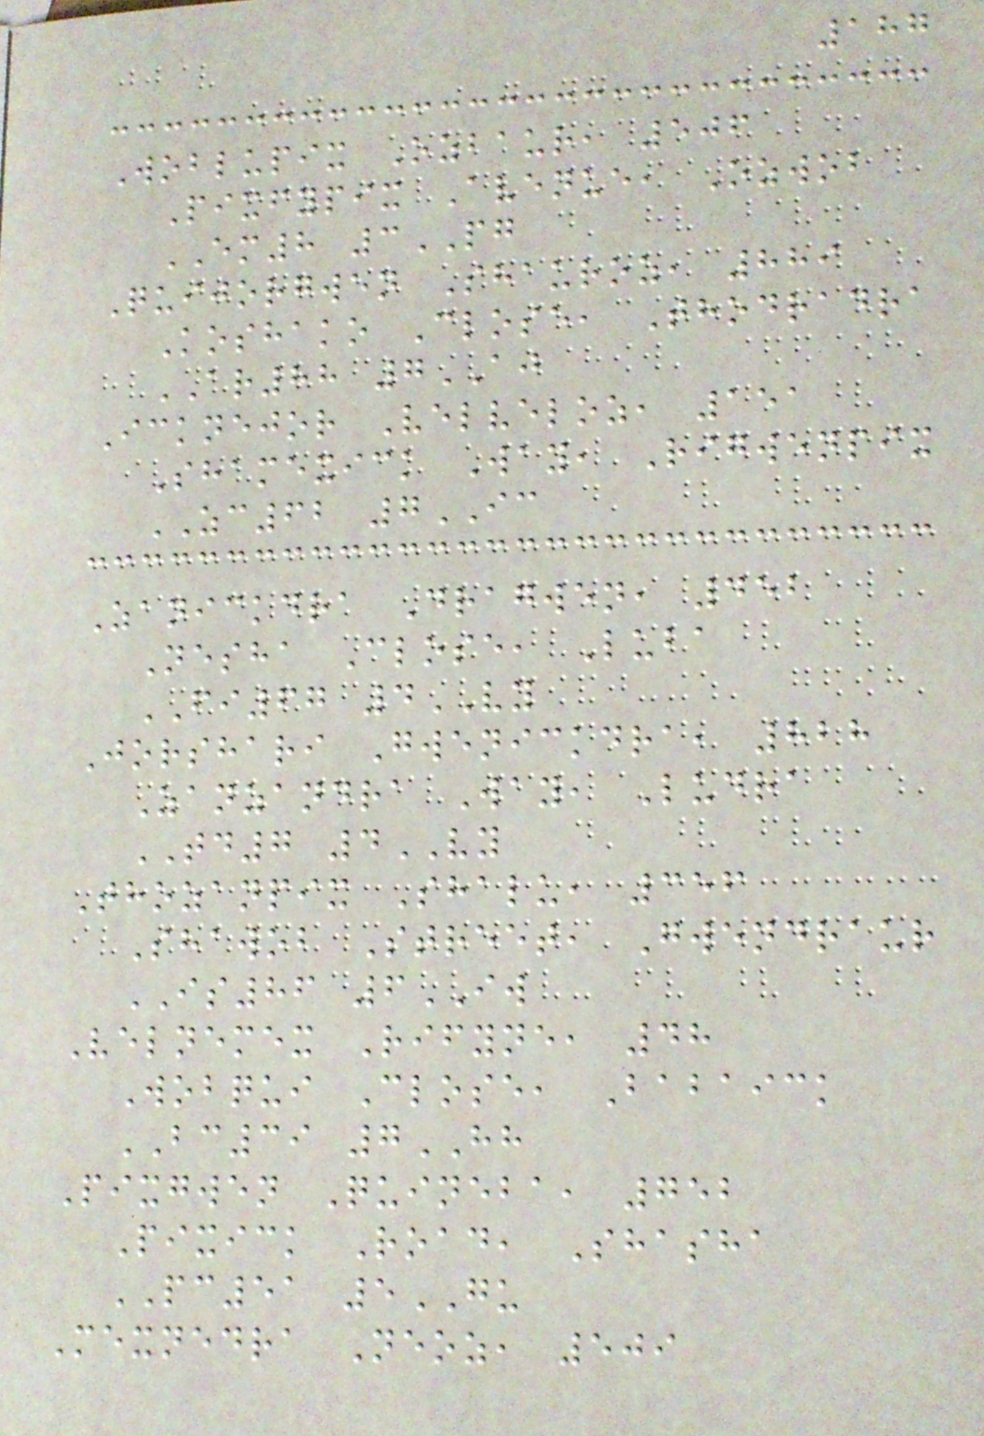187
Woblupix Ozbaur, 506
Pixfypix Avenue, Ozwob
EM8 3PG
Quijorgwen Shauroz, 889
Koshako Close, Thodradra
AR88 7AJ
Icknejor Velveloz, 151
Shamexick Way, Rigwenpix
ZC62 7IC
Zanickdra Dragwen, 452
Nesha Close, Luba
FI67 4VY
Jorshari Gwenickdra, 828
Zanzandra Way, Ludra
TD7 4VY
Thozanpix Shalu, 356
Shawob Street, Gwendraur
IS86 6IW
Velnemex Rifyne, 48
Wobqui Close, Babaick
BC39 7HH
Pixgwen Quineba, 752
Pixick Road, Shasha
PC51 5GU
Mexnedra Neoz, 509
